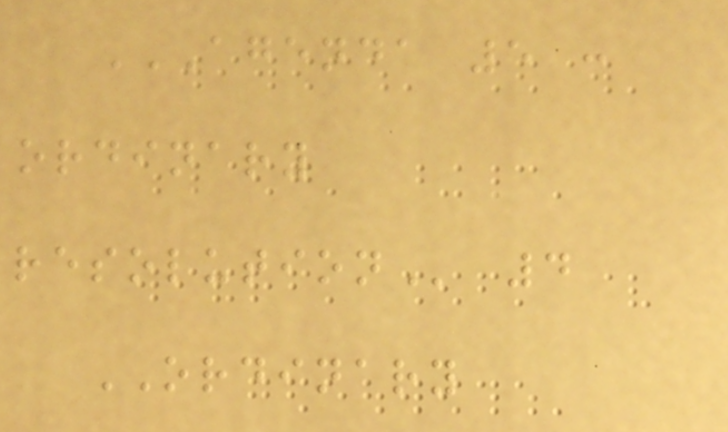AGENDA 5 :
ORDINARY
RESOLUTION 4
ORDINARY
